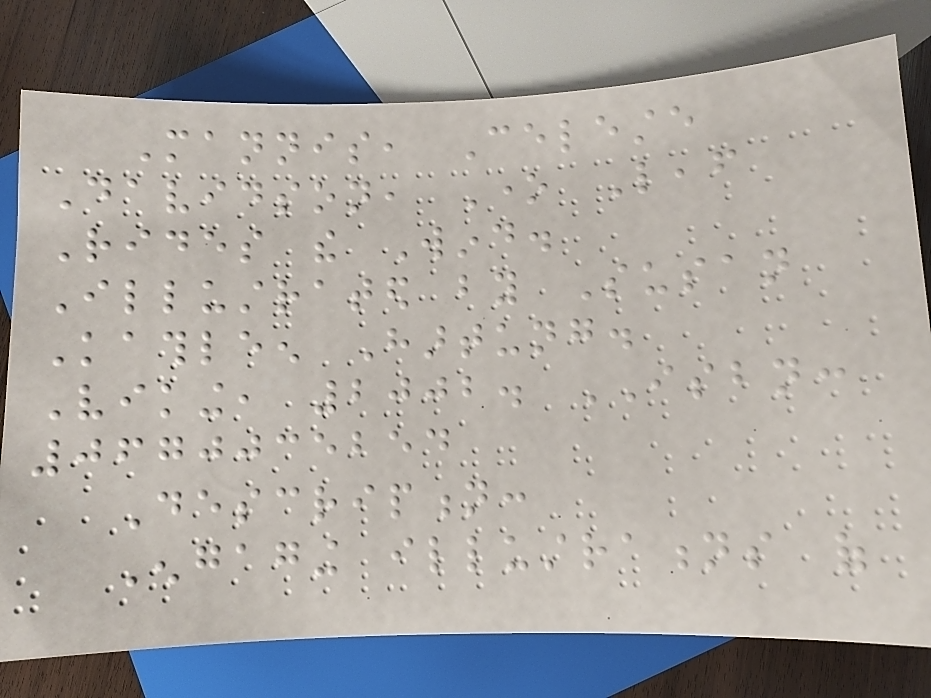Mannis, Celeste
Davidson, One Leaf
Rides the Wind.
Illustrated by Susan
Kathleen Hartung.
Viking, 2002. ISBN:
0670035254
Description:
Engaging illustrations of
